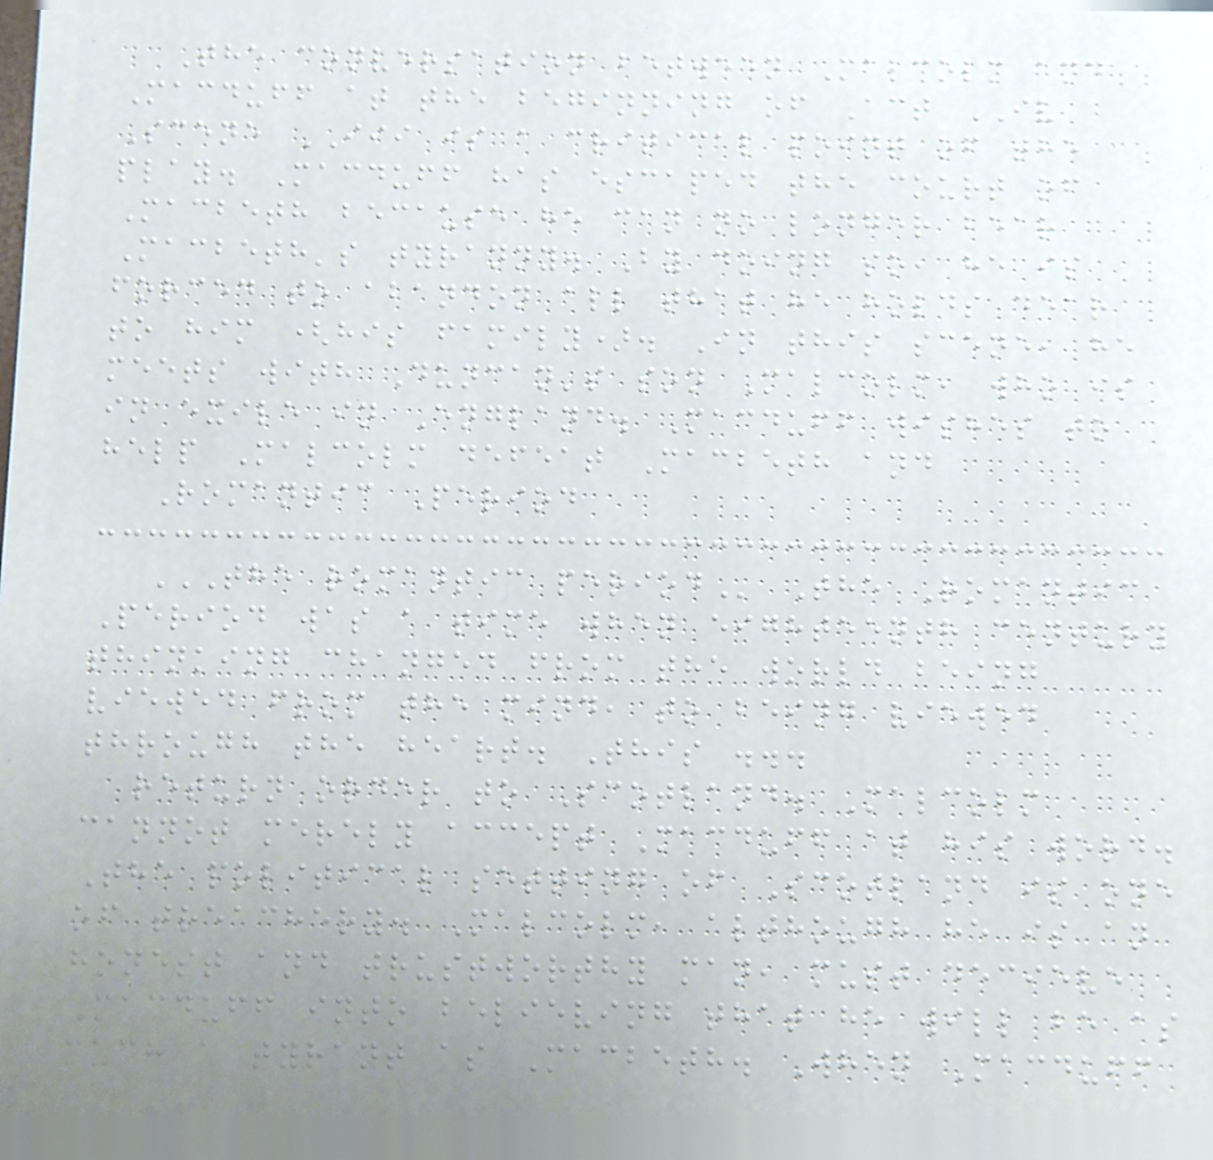The conversation between Malcolm and
Macduff at the beginning of Act IV
Scene III is a critical point of the
play. Macduff has escaped the court of
Macbeth because he can no longer bear
Macbeth's tyranny. By doing so, he is
forced to abandon all that he holds dear
to him (his family). In this scene, he
meets with Duncan's son Malcolm, who is
in exile in England. Macduff wishes to
help Malcolm defeat Macbeth and
Romantic Period
THE ROMANTIC PERIOD The Romantic
Period was a time when eighteenth century
thinking changed from the world being
viewed from the mind, to being viewed
through the heart. This ...
return order to Scotland. Malcolm
cannot merely accept Macduff at his word.
The political setting of Scotland is one
of treachery. Malcolm, although he is an
honest and trustworthy man, must decieve
Macduff into believing that he will be as
much a tyrant as Macbeth. When Macduff
